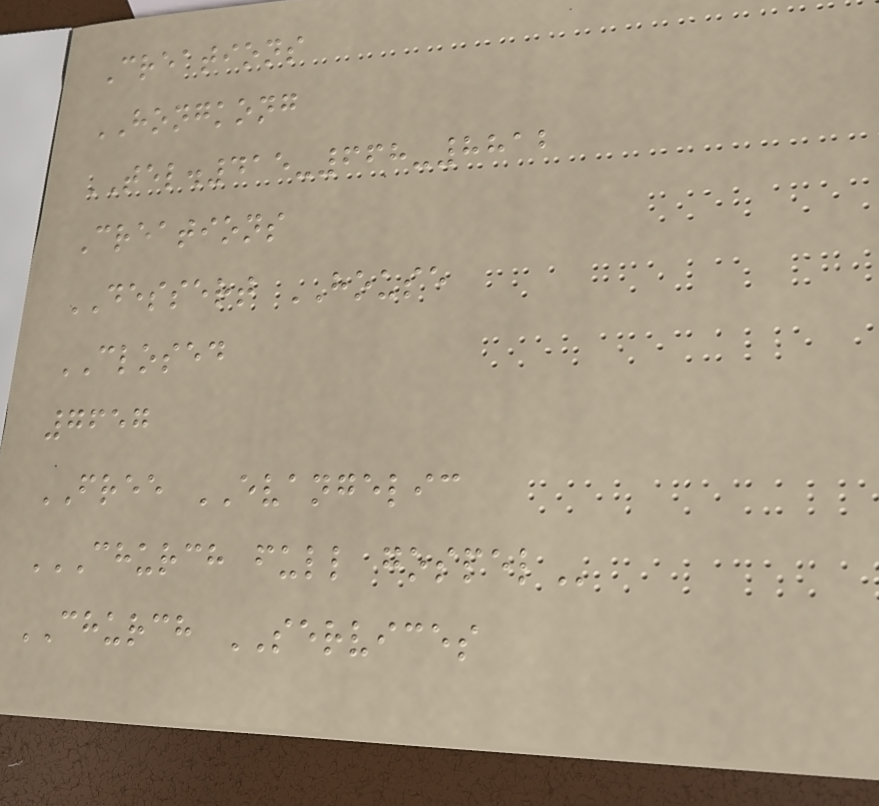Creations
HONGKONG
TEL.415-668-8812
Creations
DESSERT HOUSE
CLOSED
7657
FREE EVANGELIC
CHURCH FULL GOSPEL
CHURCH SERVICES
